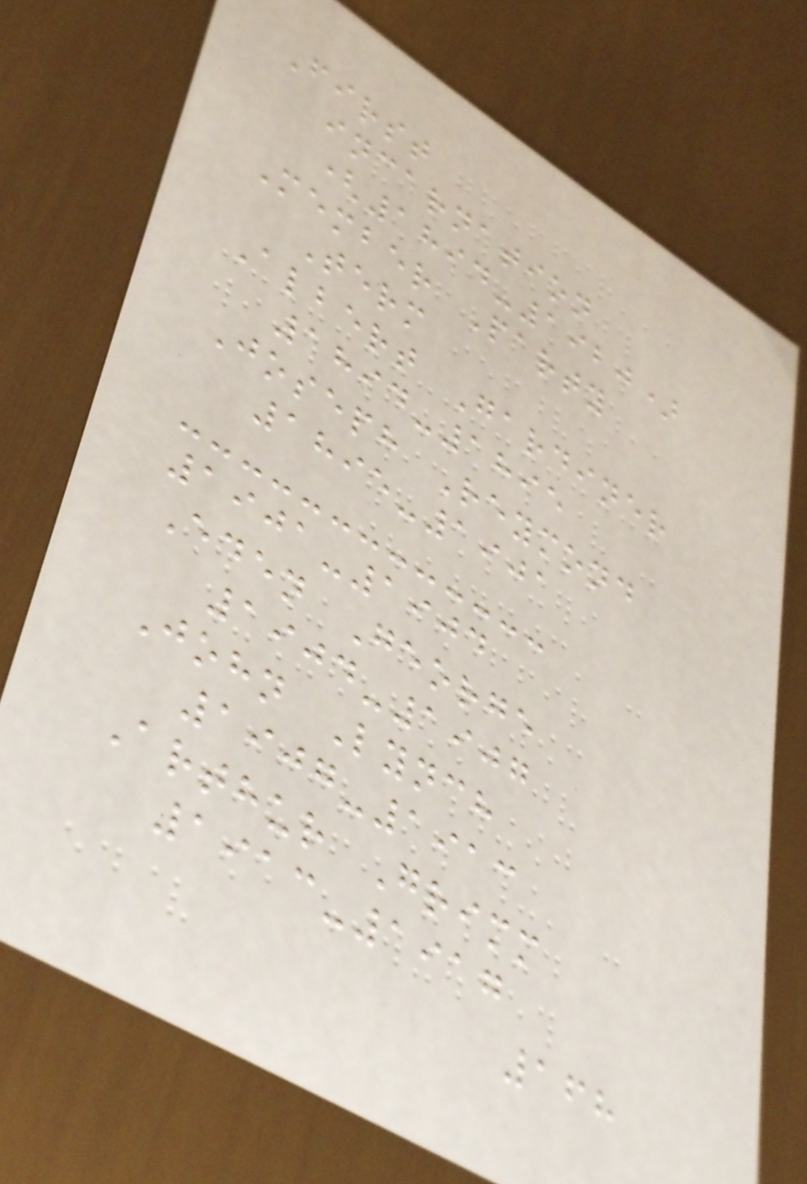First
incarnation
(1894-1920)
Member Party
Term
Albert Gardiner
1894-1895
Joseph Reymond
1895-1901
1901-1904
Eden George
1904-1907
John Lynch
1907-1913
Arthur Grimm
1913-1917
168
